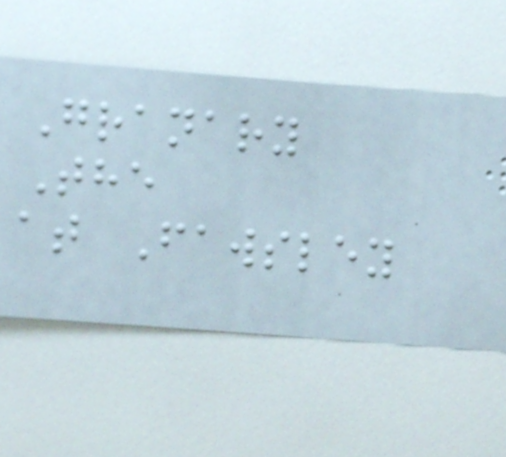Granary
The
at Fawsley
